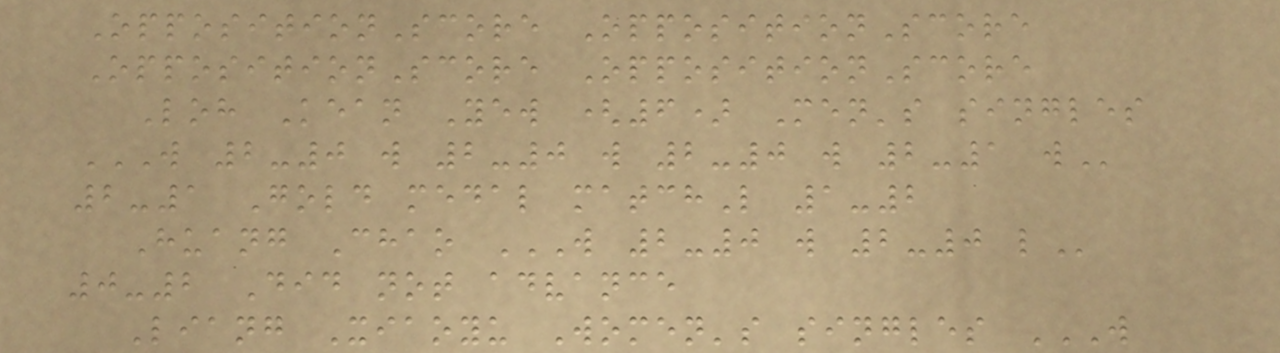OppositionScore OppositionScore
OppositionScore OppositionScore
Loh Kean Yew (6) Men's singles
W 2-0 W 2-0 W 2-0 W 2-1 W
2-1 Gold medal matchL 1-2
Huang Chao W 2-0 W 2-0 L
0-2 Did not advance
Liang Xiaoyu Women's singles W
